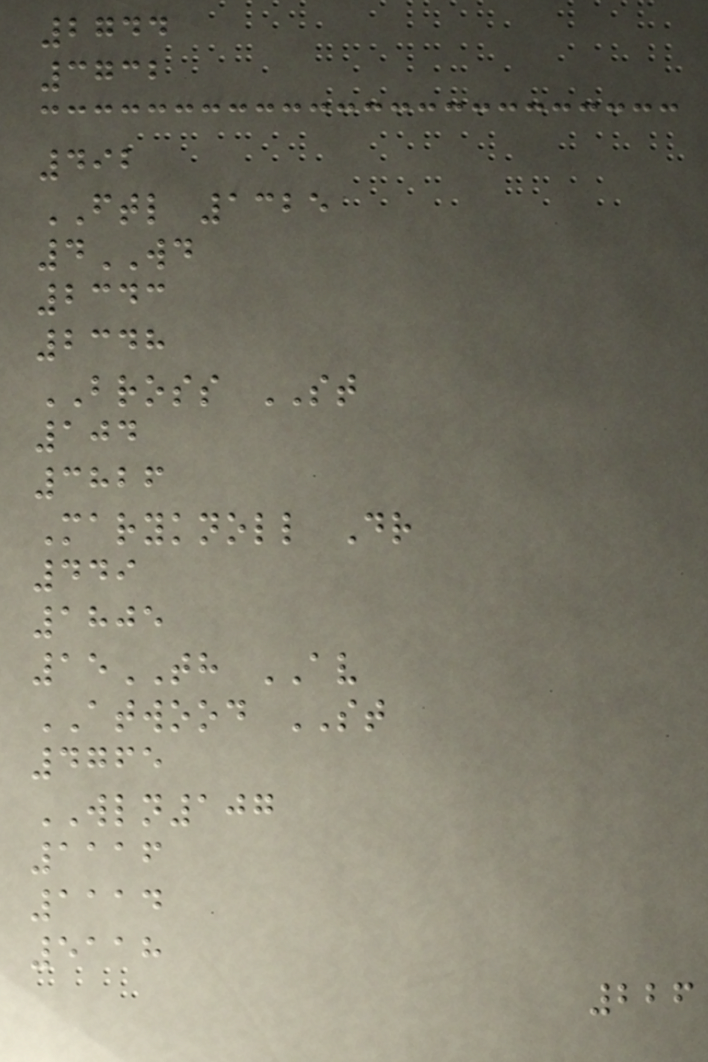2744
3732
492
FTL 1325
4WD
2343
2348
BROSS ST
104
3826
Maryknoll Dr
449
1805
15TH AV
ATWOOD ST
4765
WLN107
1116
1114
5118
226
